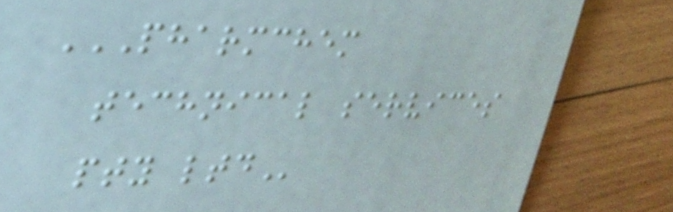PHARMCHEM
TECHNICAL SERVICES
PTY LTD
